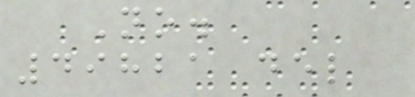No.
49821 del
